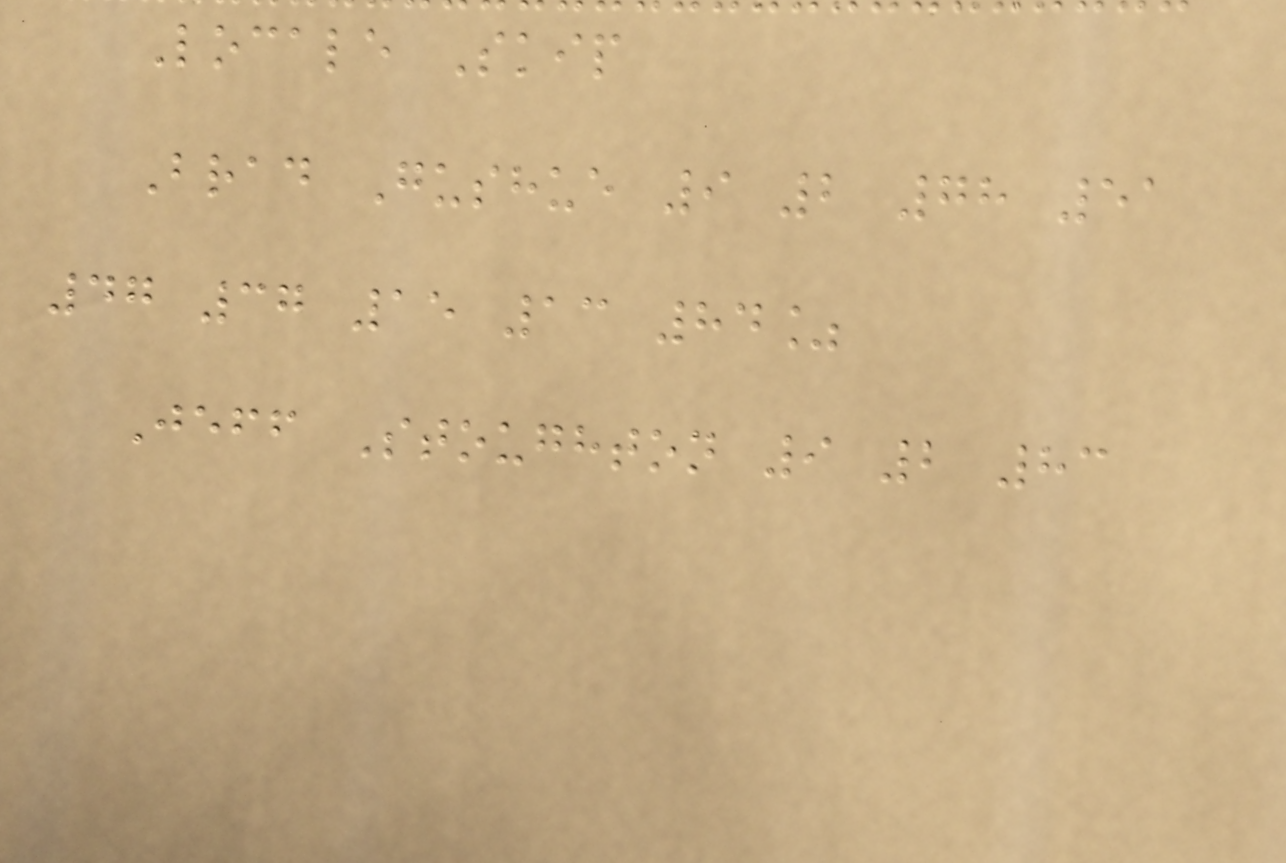Locale Skip
Brad Gushue 9 2 78 51
47 37 15 13 84%
Jeff Stoughton 9 2 83
